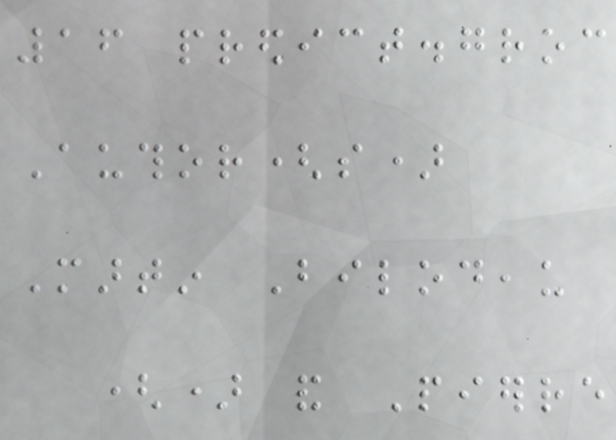16 predict.groc
Author(s)
Martin Bilodeau
() and Pierre
